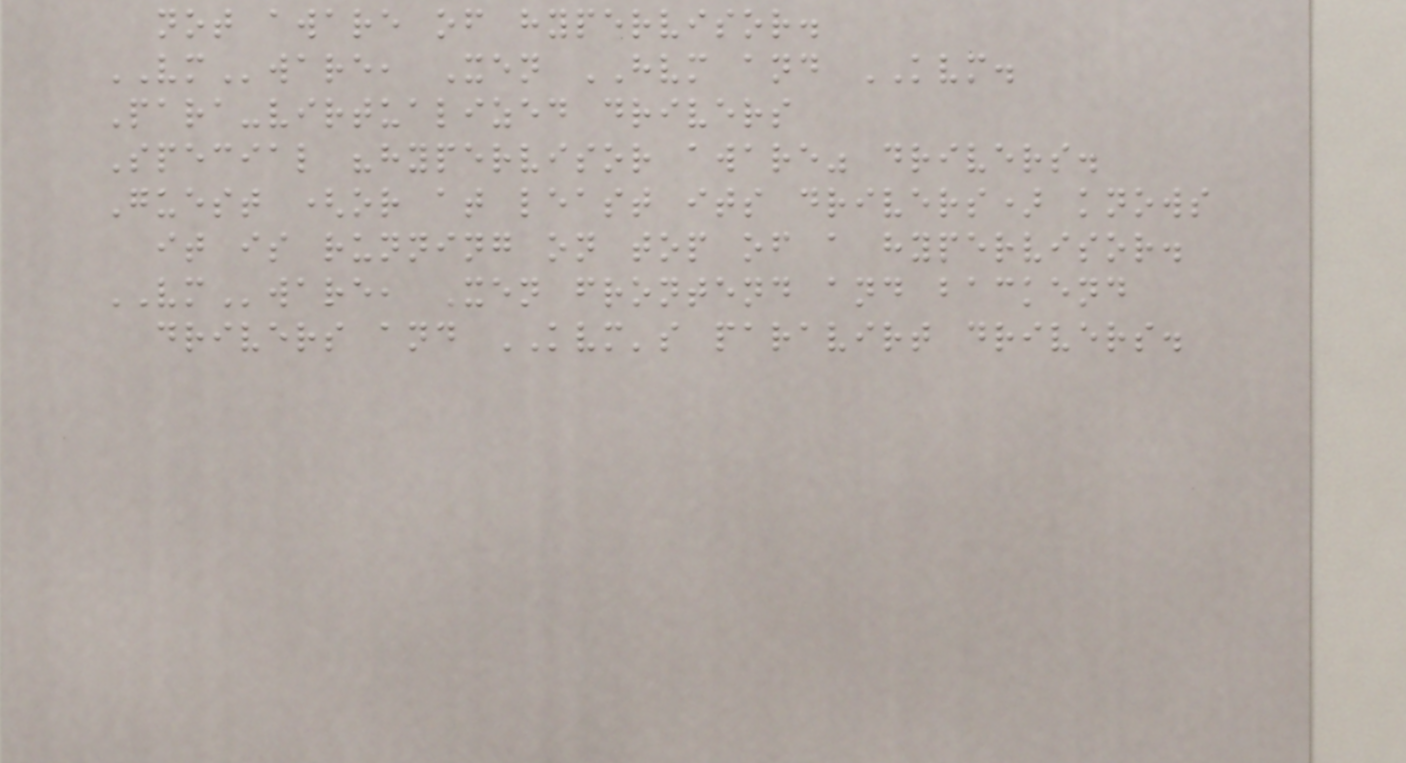not aware of hypervisor.
VMware, Xen HVM and KVM.
Para-virtualized drivers
Special "hypervisor aware" drivers.
Guest (or at least its drivers) knows
it is running on top of a hypervisor.
VMware, Xen frontend and backend
drivers and KVM's paravirt drivers.
